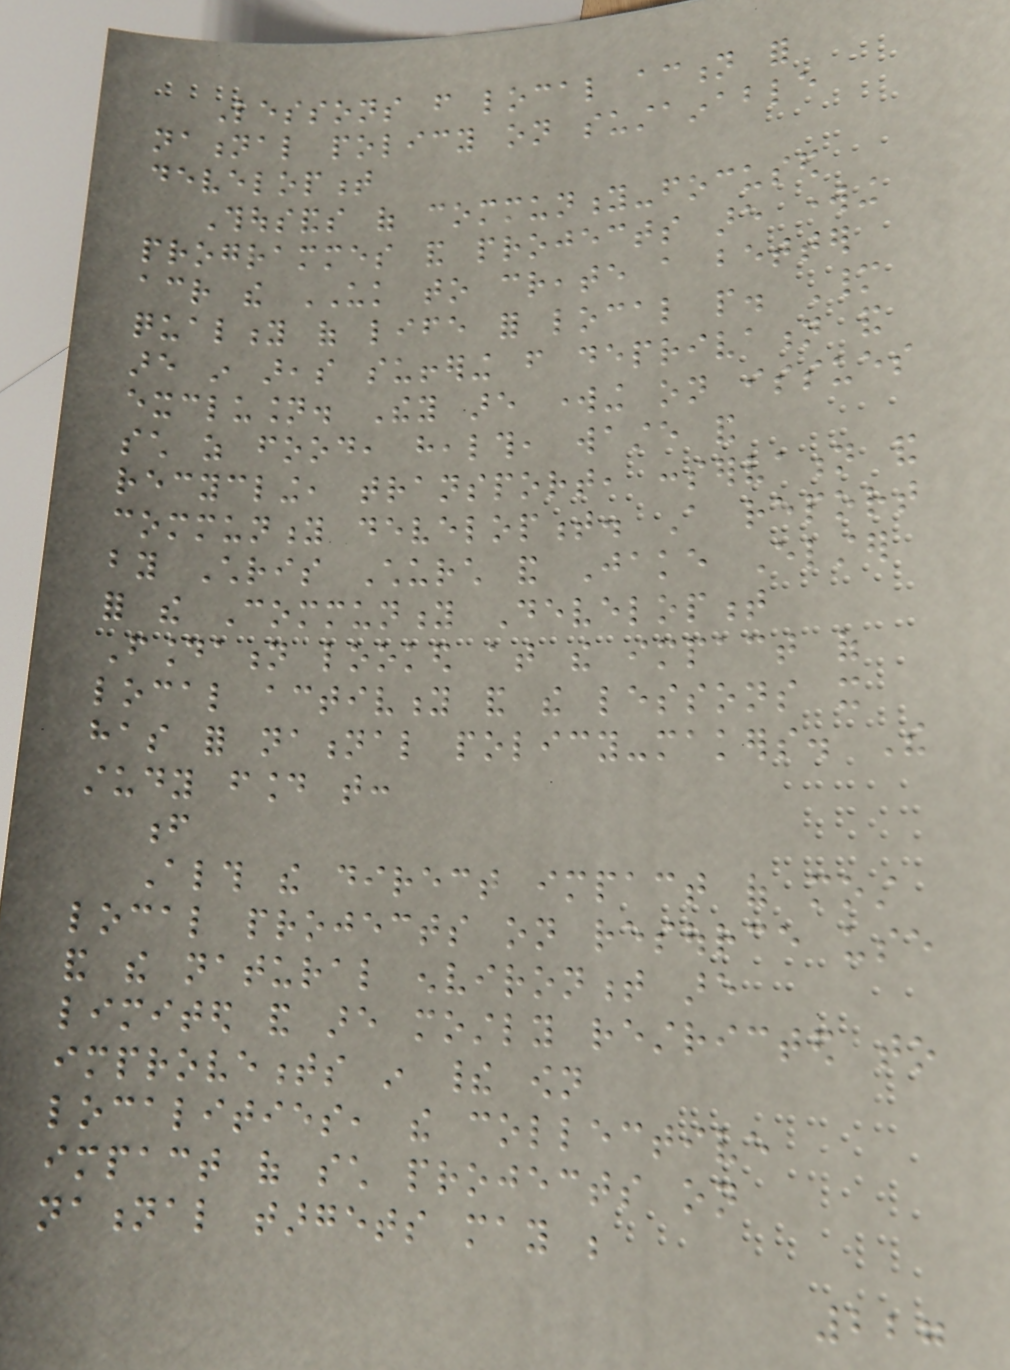Lessons from local action for
national policy on sustainable
development
Thousands of community-focused
programmes and projects are working
across the UK to create a better
quality of life for local people. Many
are in areas suffering from deprivation and
exclusion. They are working on issues
such as food, health, waste and
recycling, transport, conservation and
community development. A report
by Chris Church and Jake Elster
for the Community Development
Foundation looked at the impact of
local activity and the lessons it
has for national policy-makers. The
study found that:
f
Although the direct impact of most
local projects on resource use
and the natural environment are
limited and are mostly restricted to
improvements in their own
localities, the collective
impact of such projects on
national targets may be
227
